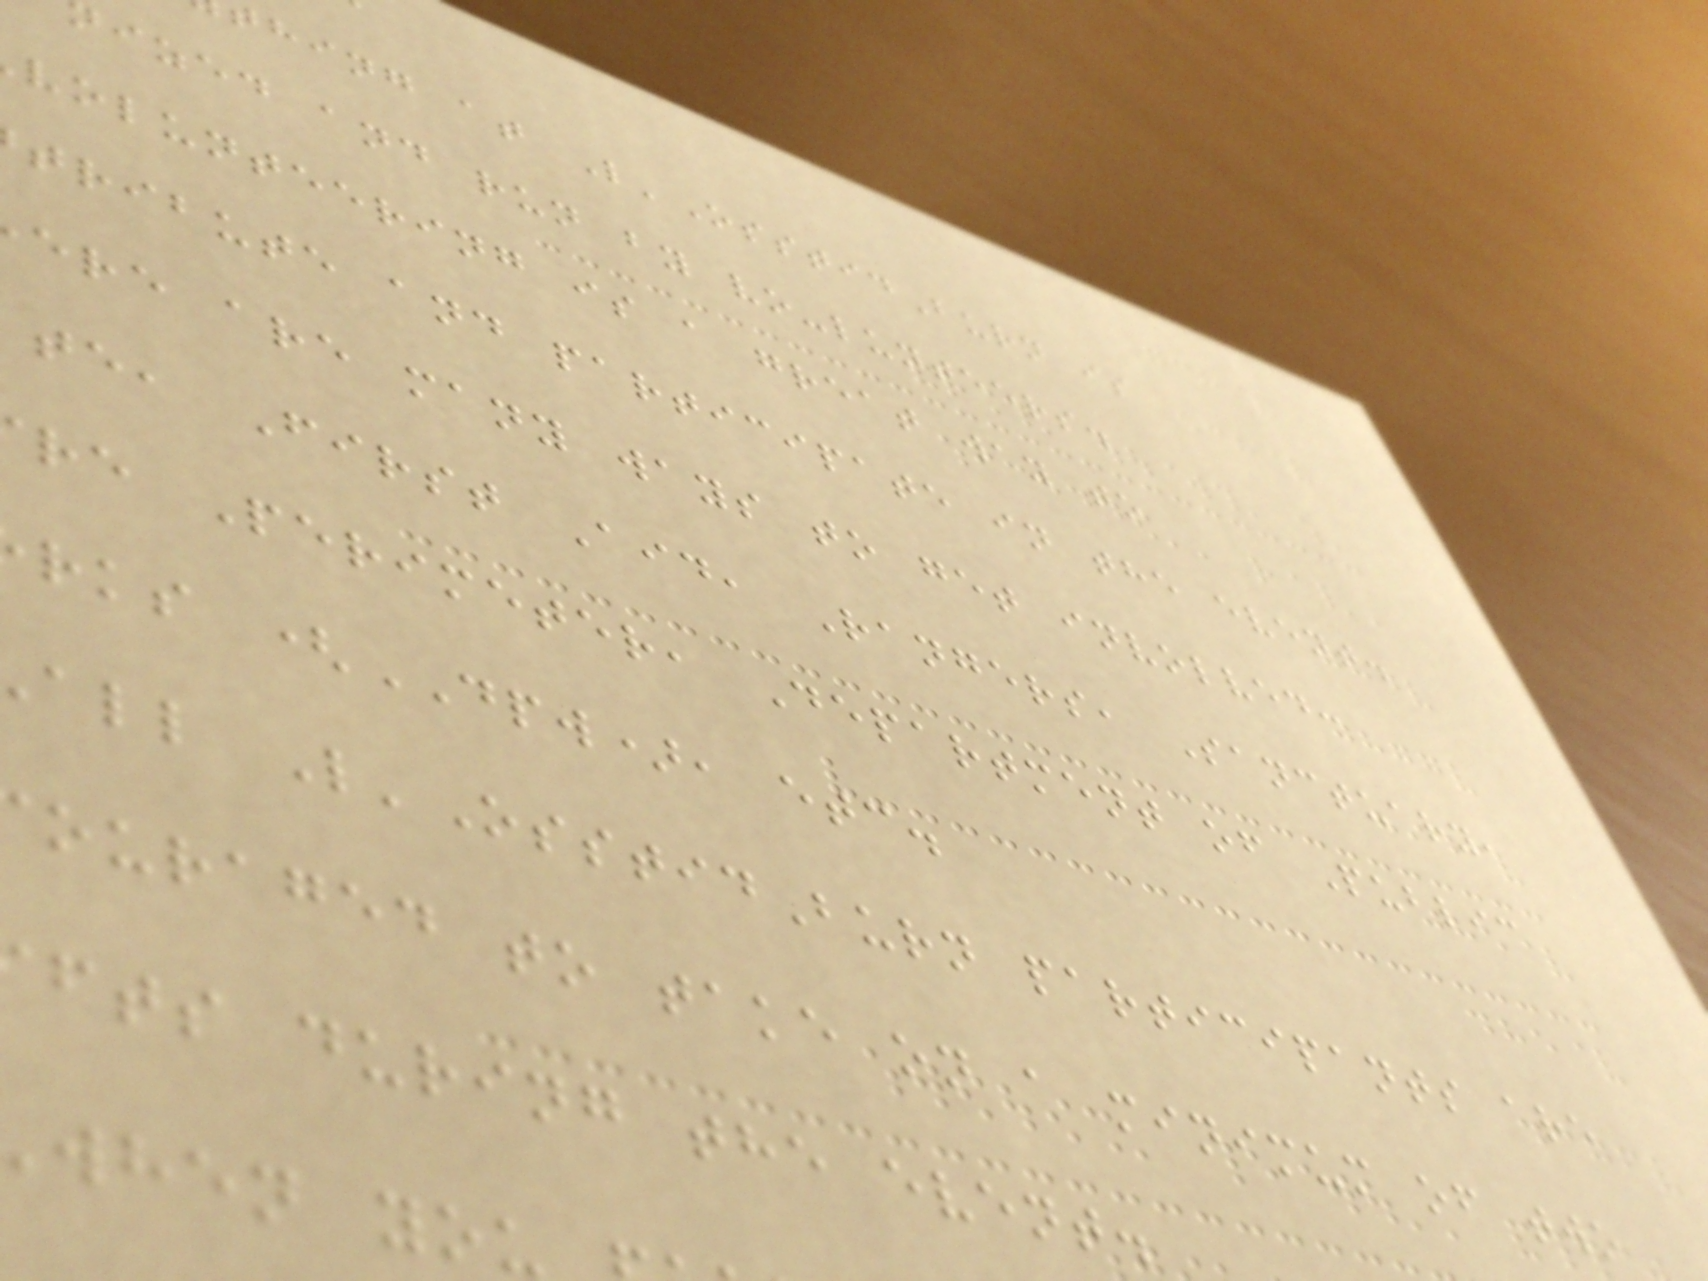hing at L'OsstidBurn is
ized and run by vo-lunteers.
volunteering is a great way to
tribute and participate in the event.
ere are many ways to get involved:
te, First Aid, Rangers, Sanctuary,
re Perimeter, Department of Public
rks (DPW), etc.
all L'OsstidBurn participants are
ouraged to take on a minimum of two
fts during the event.
